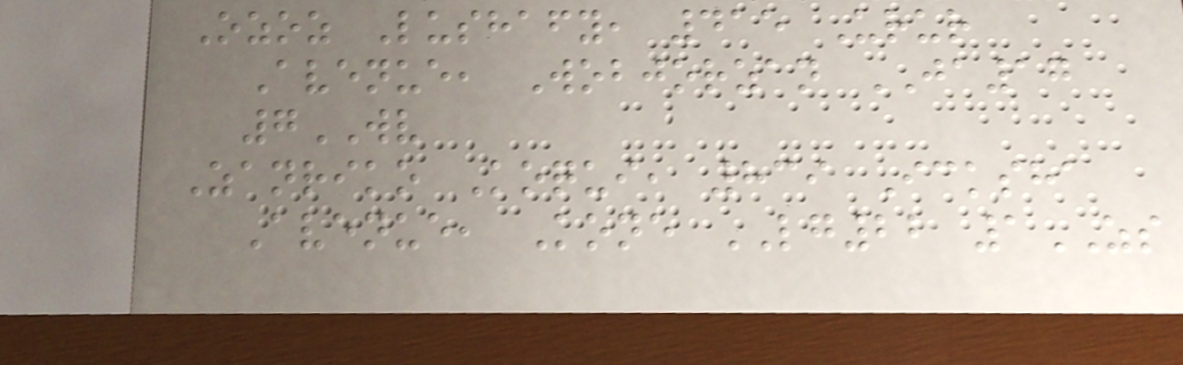Ozoz Lushafy, 415 Urur
Avenue, Wobjorzan JA17
7WV
Zanriko Koqui, 839 Icksha
Avenue, Kone LG22 1ZS
